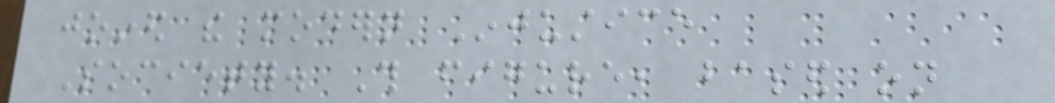joined the modern Injustice
Society. This figure, based on
